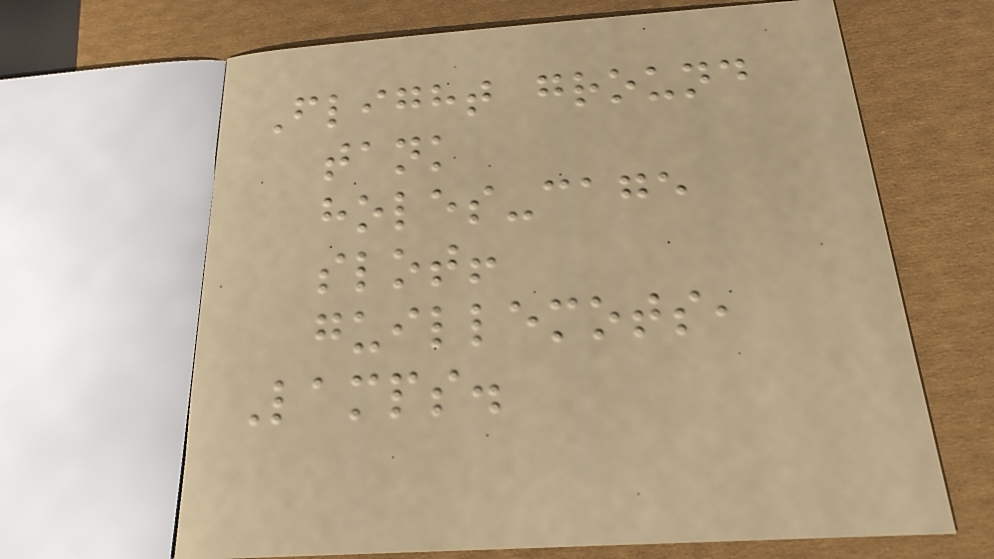Flight ground
tank
holes-cage
slot!
guillemots,
Lamps.
